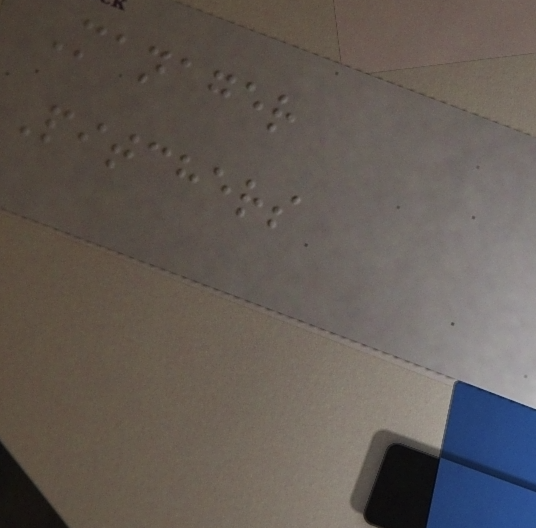Manager
Pitchers
